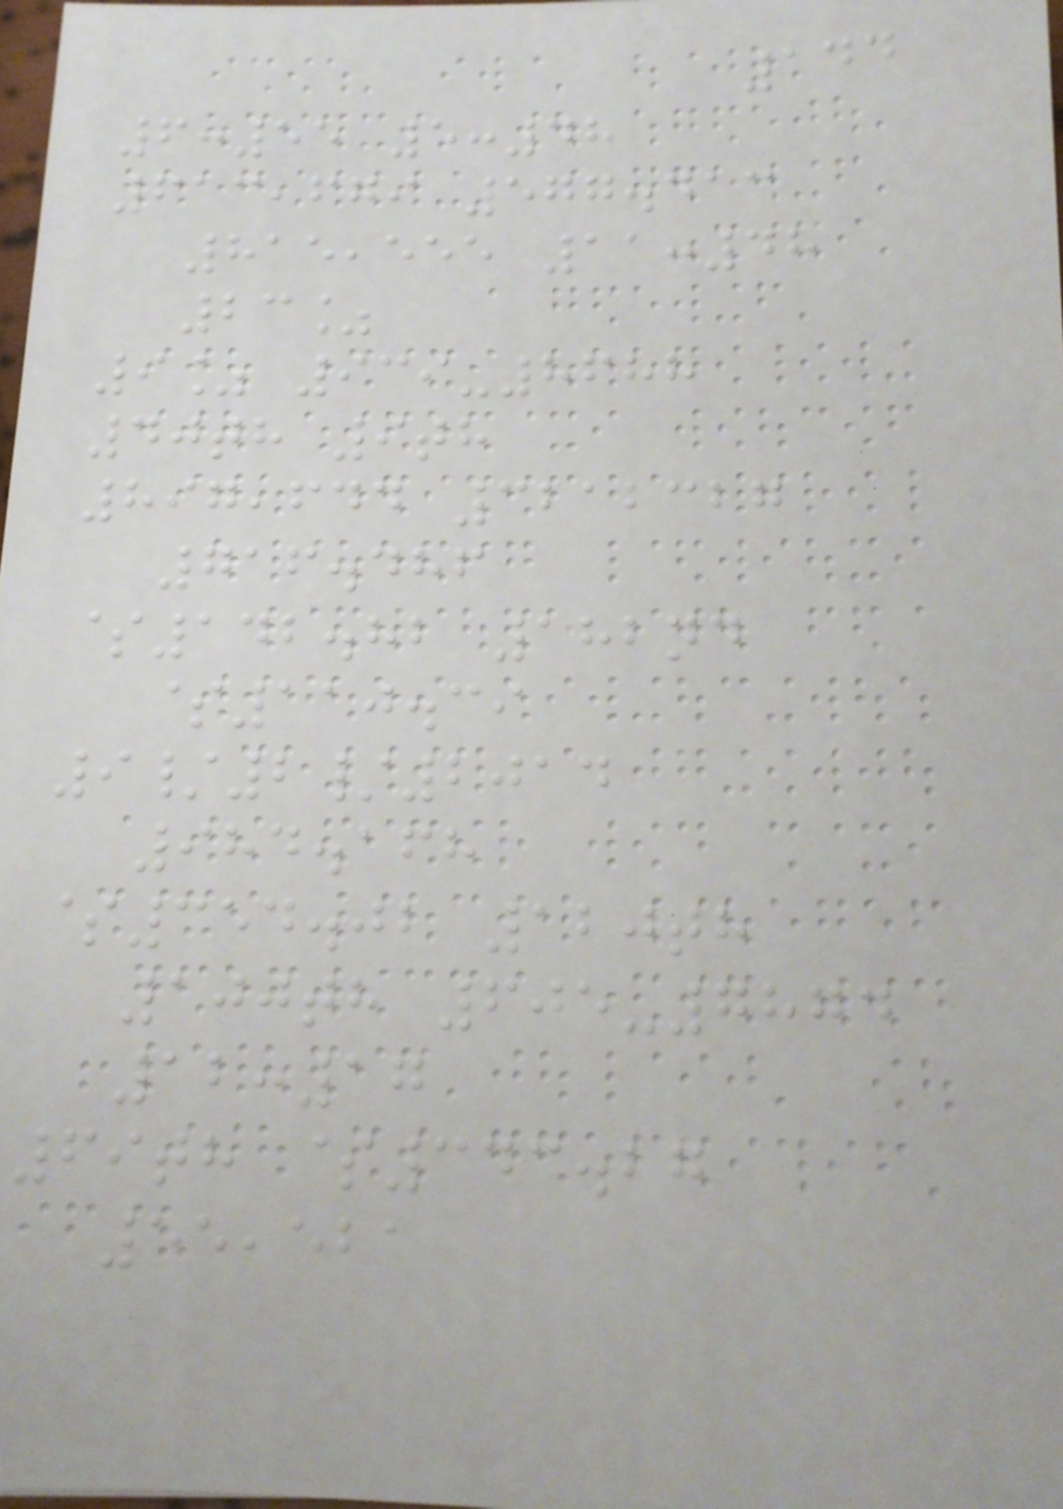144
6:55 5:48
613,679 577.413
815,555 11:48
23%
9% 939-8688
40th 9th
897,644 3212327
716.486
$142.82 182nd
$110.39
9/2/2014
984.168
$354.02 120th
100th 605-7874
12:17
69th $343.27
55,521
